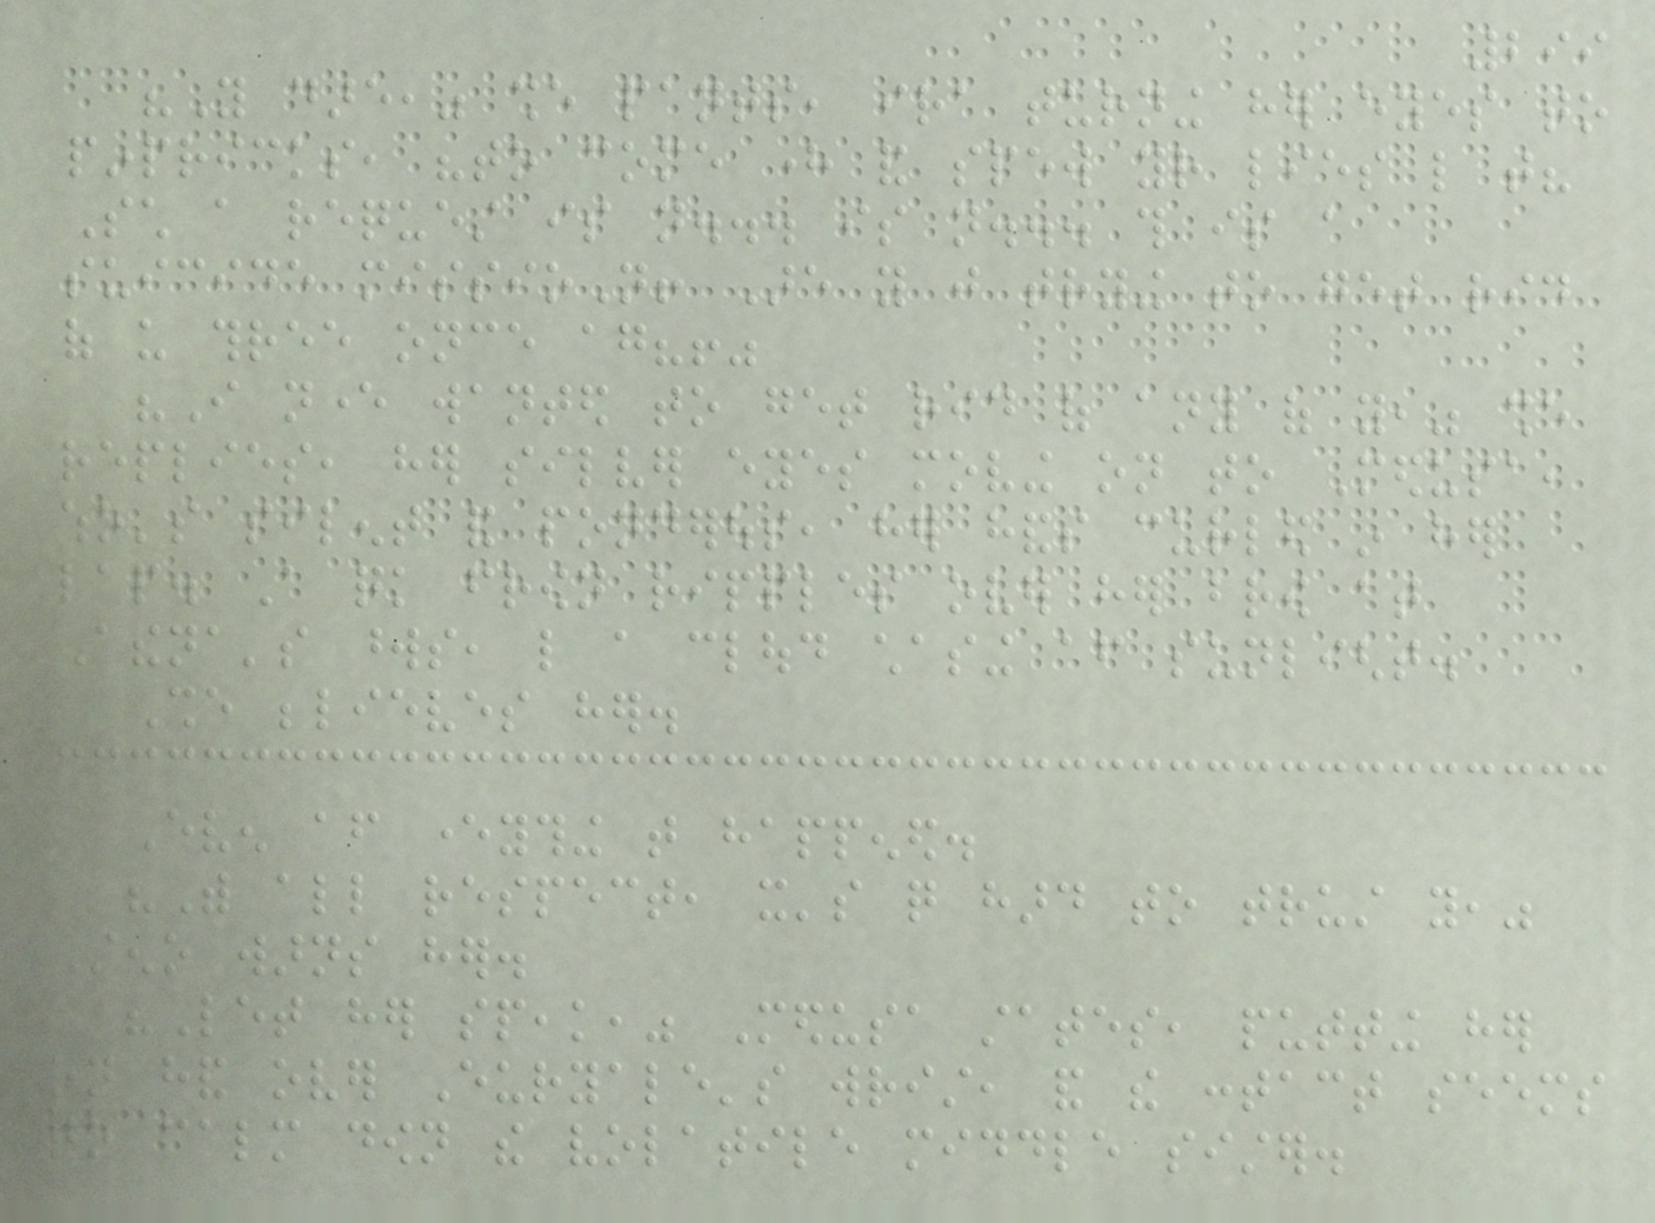299
"You dare," she pants, ira turning her eyes to
pinpricks, "to come here and spew your lies like that?
Such a request is not... is not... this is a
suicide missioN! Are you just trying to get rid
of us three once again?!"
"I never wanted to get rid of any of you," she
replies, her silver eyes moving on to Medusa,
who's silent and ponderous, her hands curled in her
lap. A quick frown ripples over her brow at
Athena's words, like a cloud chasing after sunlight.
She believes her.
Even after everything that happened.
"With all respect, it's quite hard to trust you,"
Steno warns her.
"Let her speak," Medusa states, putting her
on hand over Euryale's wrist, and the contact seems
to calm down the volatile middle sister.
